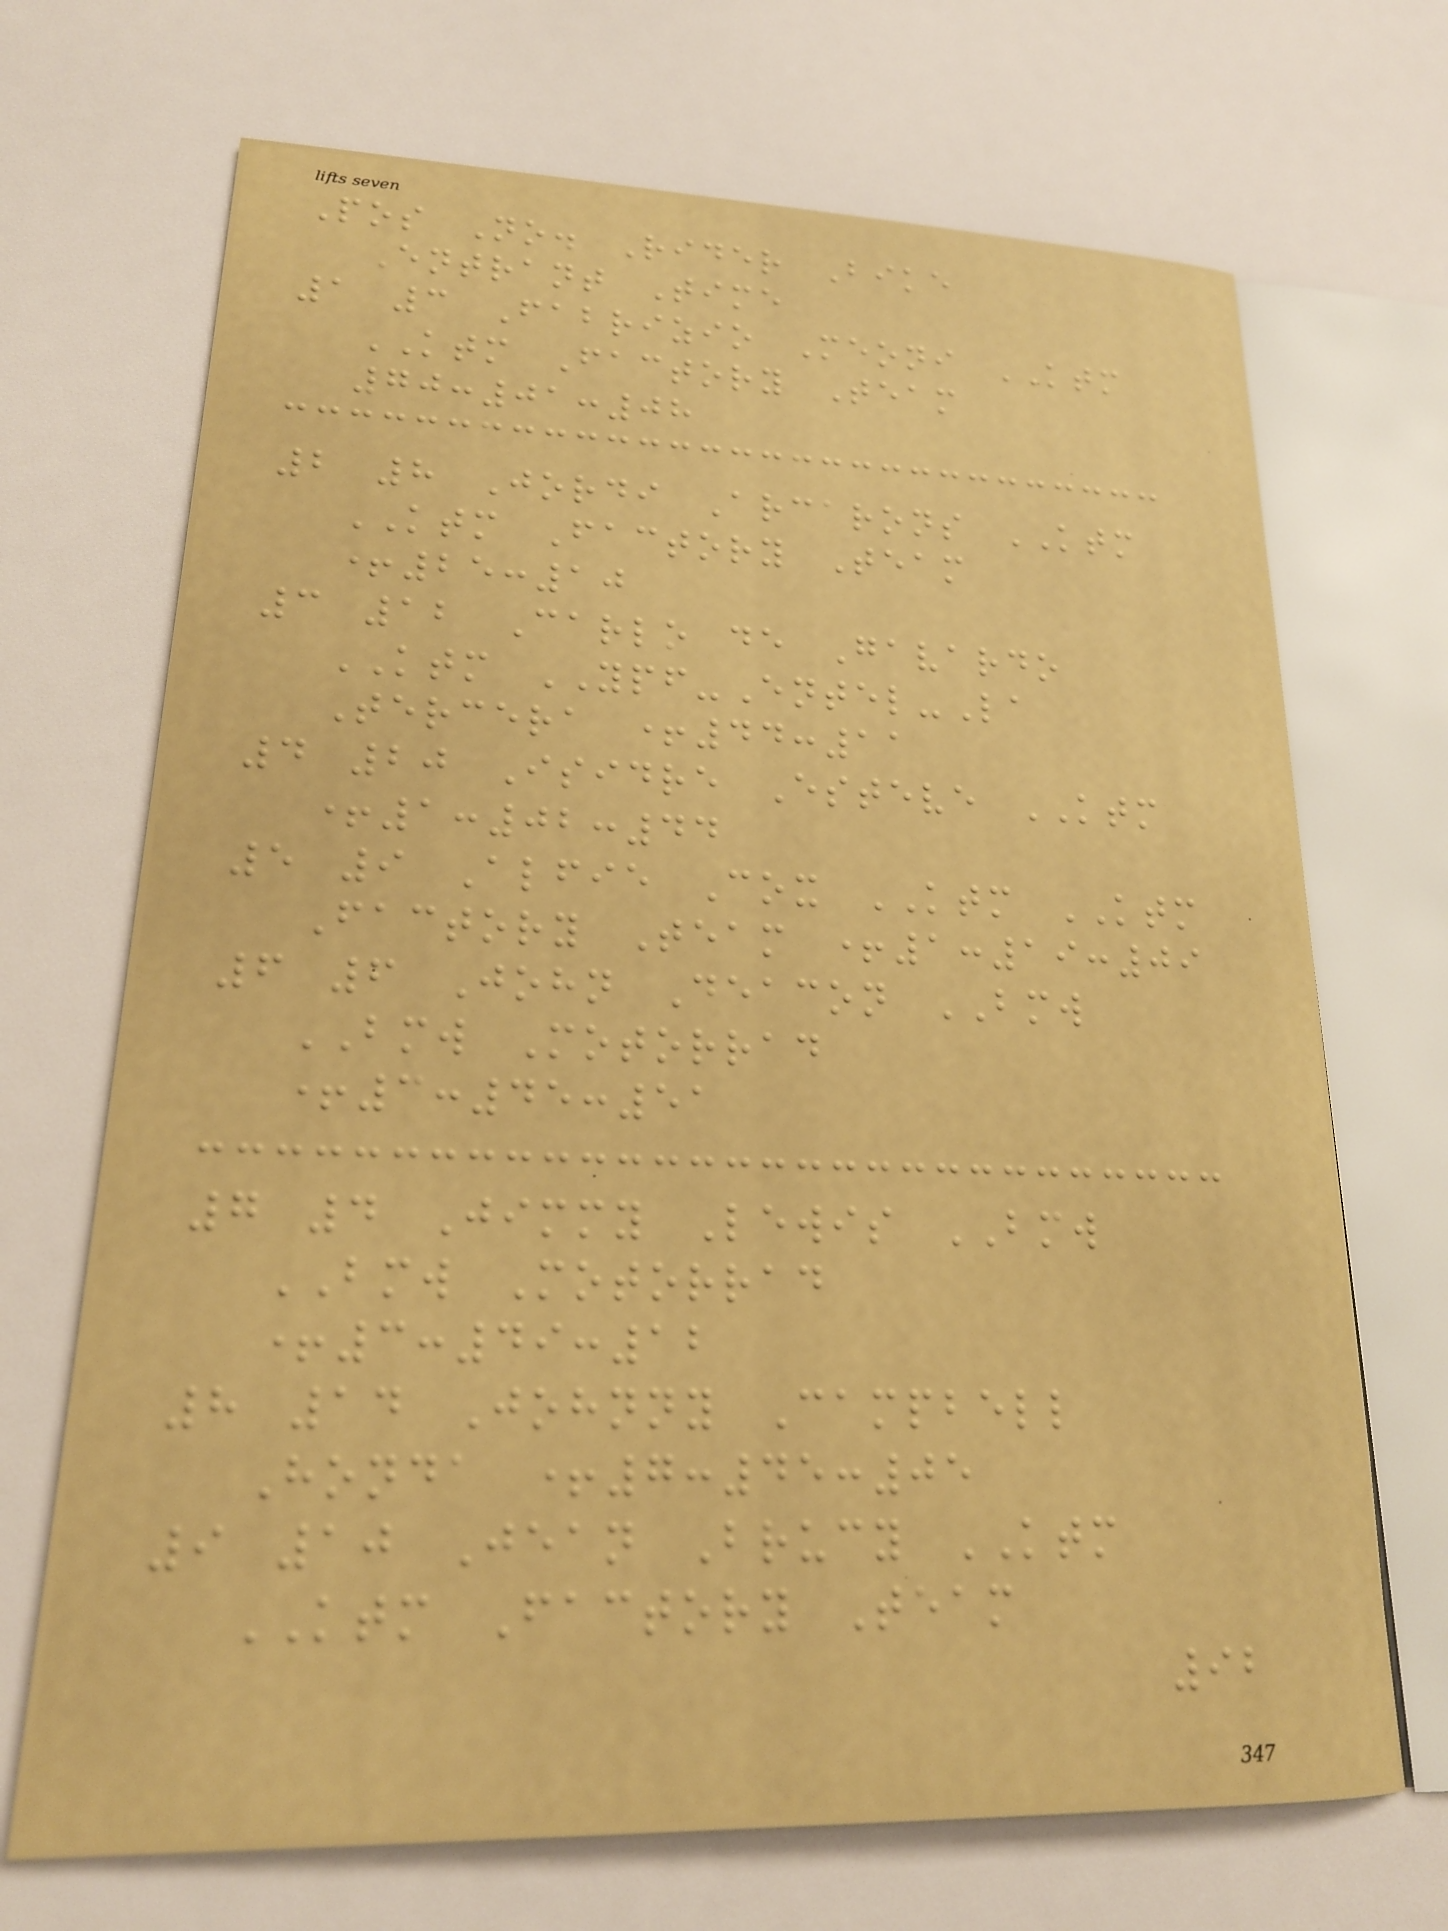Pos No. Rider Bike
Entrant Time
1 3 Fabrizio Meoni KTM
KTM Factory Team
70:01:08
2 8 Jordi Arcarons KTM
KTM Factory Team
+25:10
3 12 Carlo de Gavardo
KTM YPF-Entel-La
Tercera +44:11
4 20 Isidre Esteve KTM
+1:02:44
5 9 Alfie Cox KTM KTM
Factory Team +1:19:09
6 6 John Deacon BMW
BMW Motorrad
+3:45:51
7 4 Jimmy Lewis BMW
BMW Motorrad
+3:49:12
8 14 Johnny Campbell
Honda +7:45:05
9 10 Jean Brucy KTM
KTM Factory Team
92
